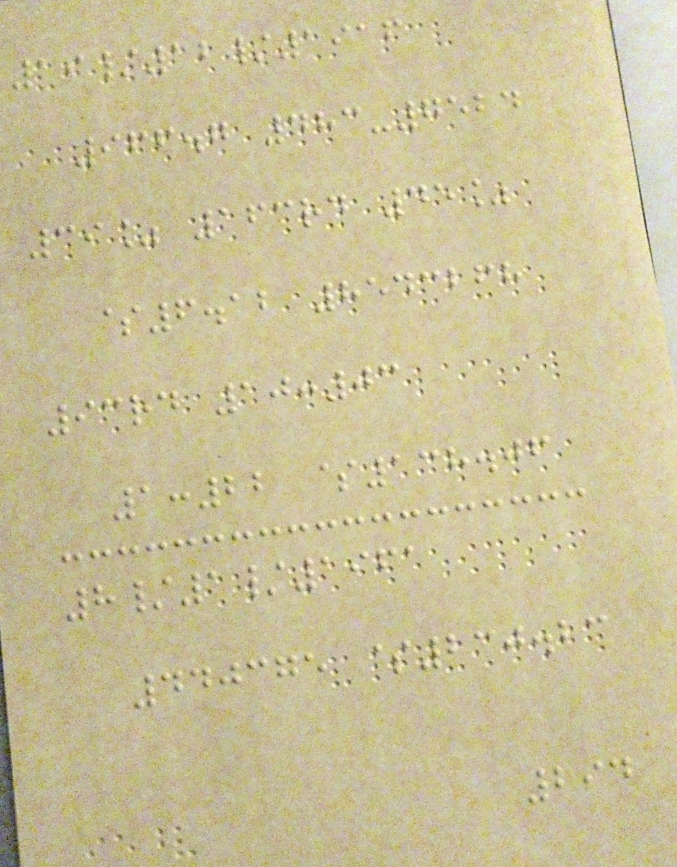19/12/1916
966.7 483-7524
39% 163rd 45%
$6.12 8543268
93rd 10:03
1:22 $138.06
8/1/1961
440375 $230.23
294
